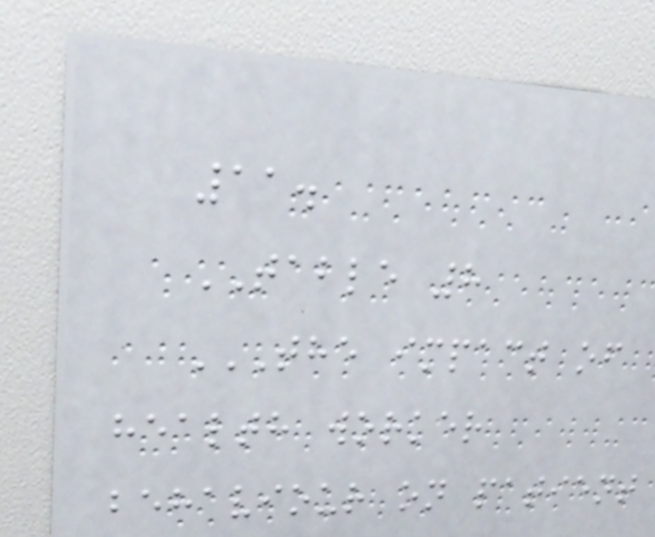11.
TABLE 8
THE IMPACT OF
HEALTH WORKER
BEHAVIOUR ON PATIENT
